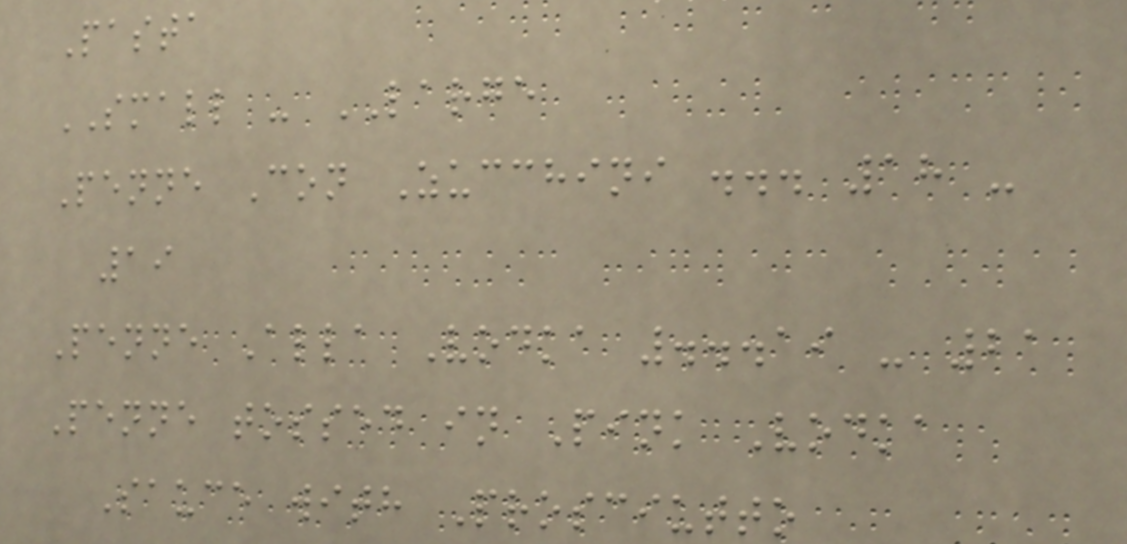Pasta
SMALL - LARGE
Penne Con Zucchini ... 18 -
19
Penne Alla Vodka ...19 - 21
Penne tossed in Pink Vodka
Sauce with Prosciutto
